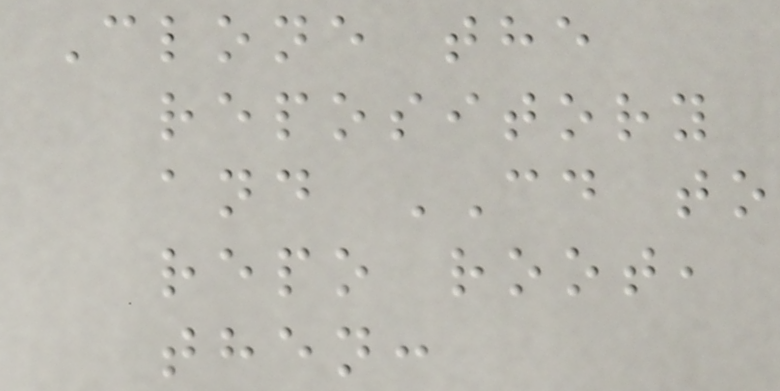Clone the
repository
and CD to
repo root,
then:
